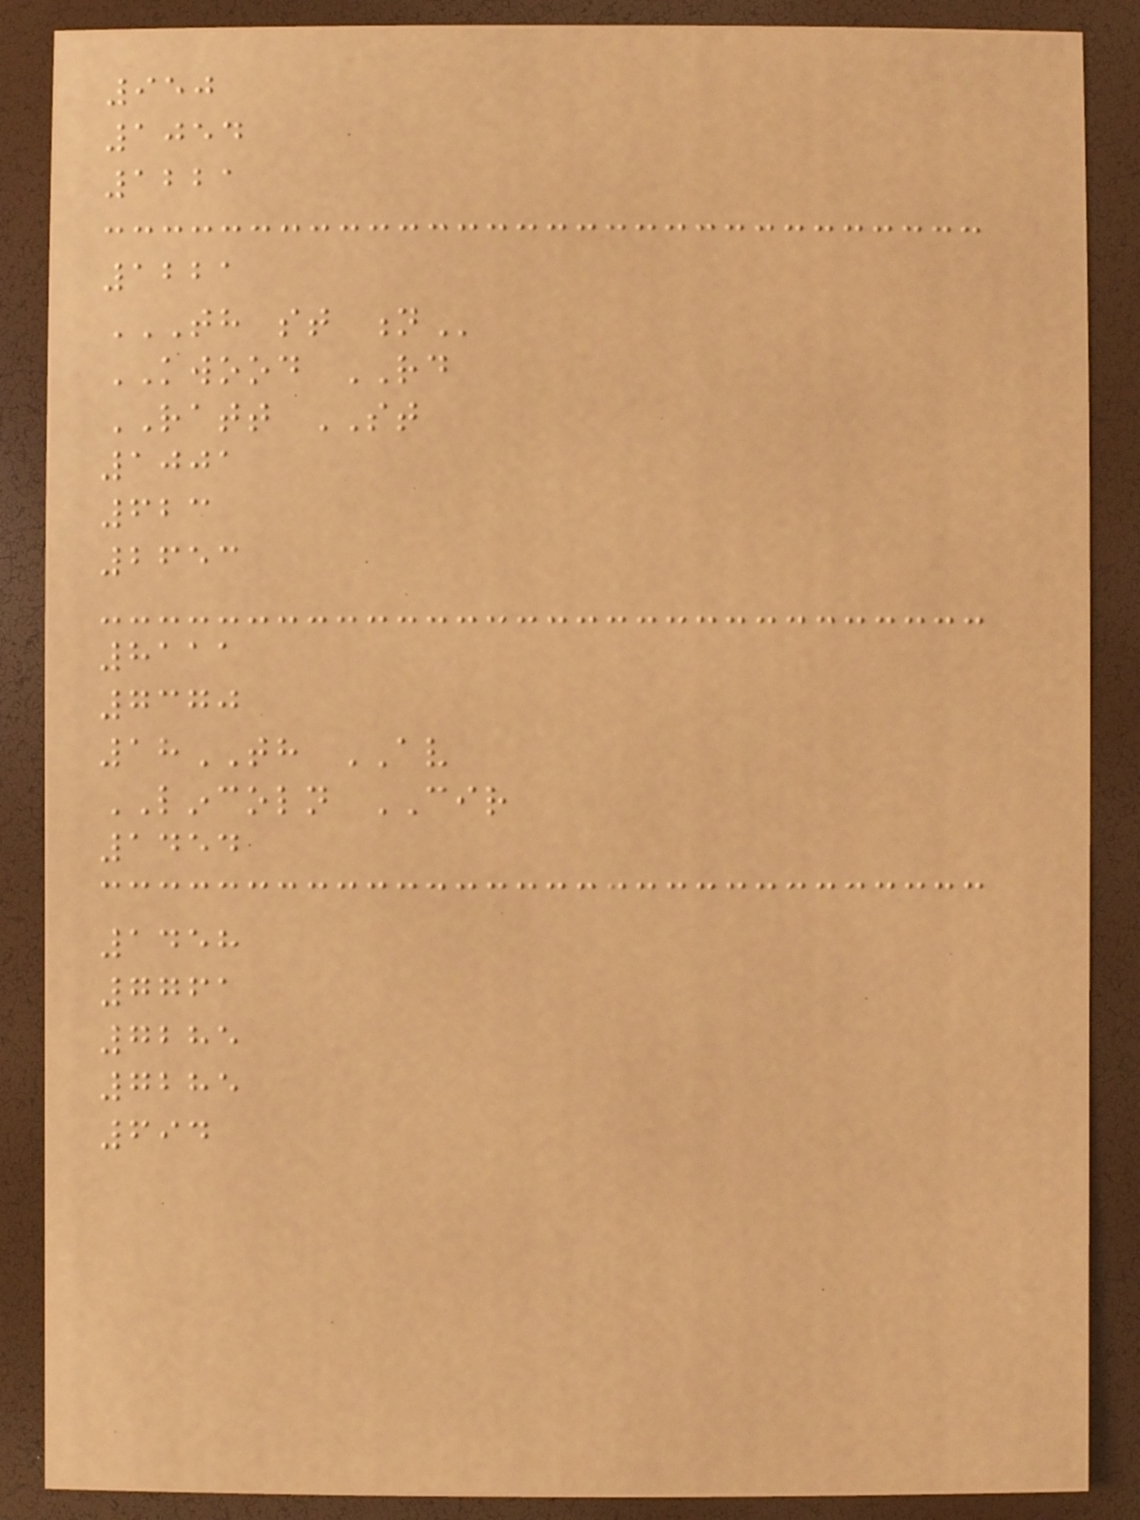950
1054
1221
1221
TH ST N
KWOOD RD
RATT ST
1001
623
2653
8111
7370
18TH AV
LINCOLN CIR
1454
1458
7761
7285
7285
694
